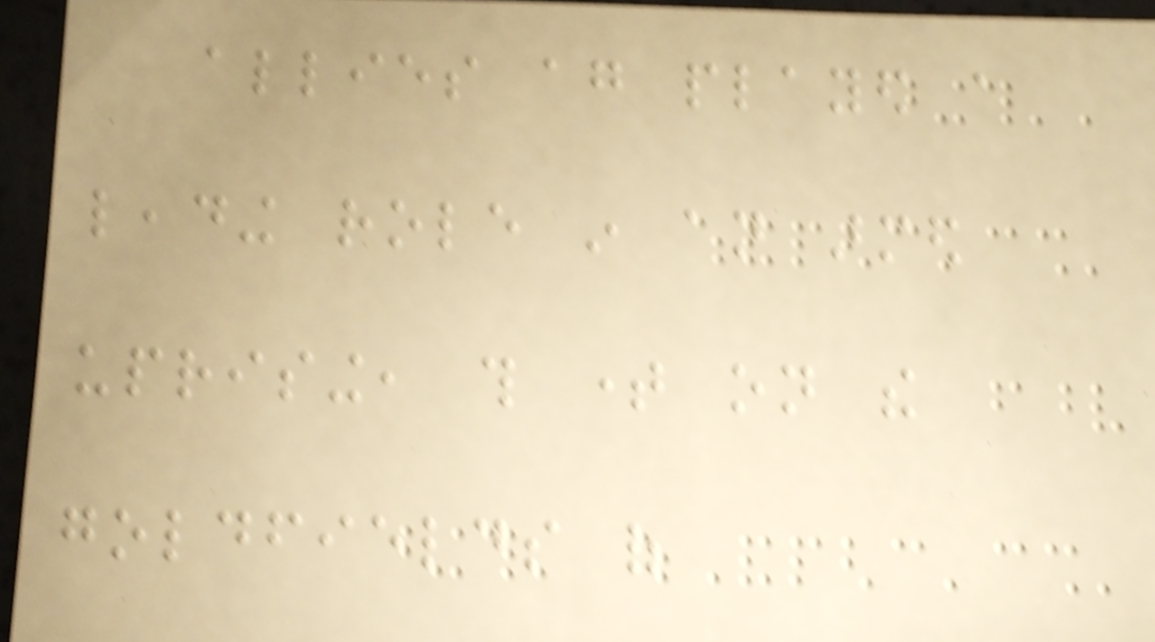allies again played a
leading role in an armed
uprising, this time on the
goldfields of
